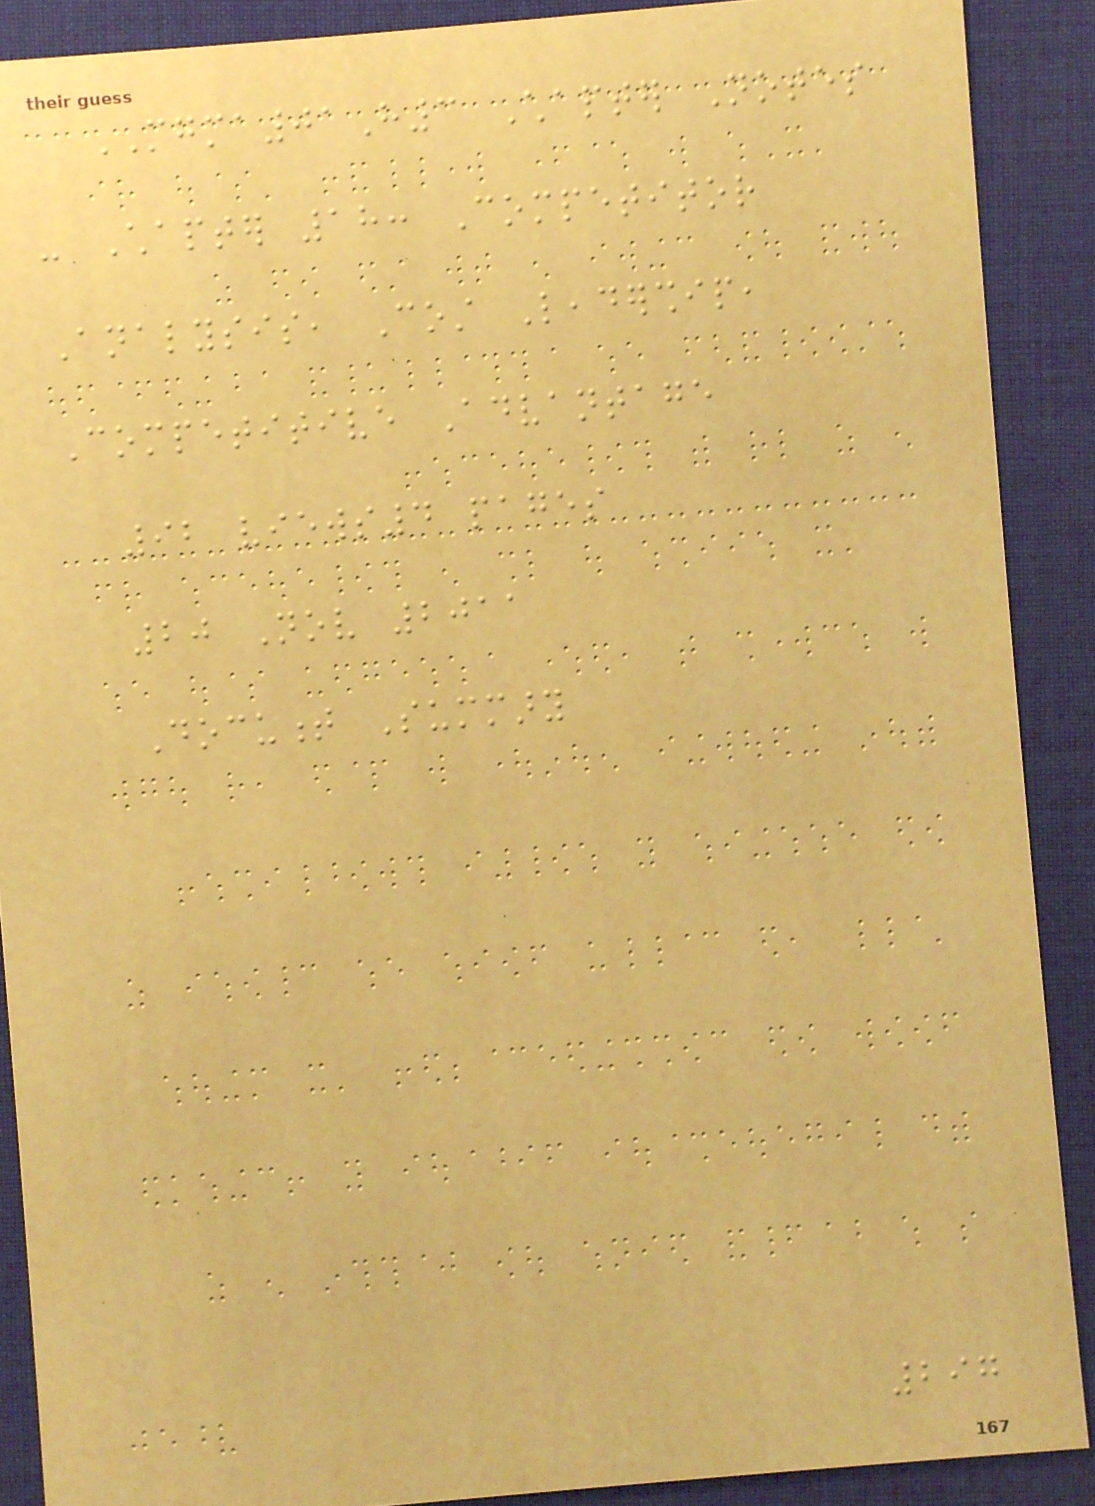MGMA01H3 Chapter Notes
- Chapter 18: Competitor
Analysis, Cost Leadership,
Competitive Advantage
92 views4 pages
20 Nov 2011
Document Summary
297
